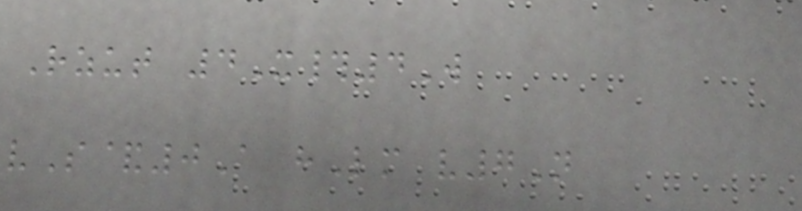Rzut 4X#4W
vS&0A hLm v7N
